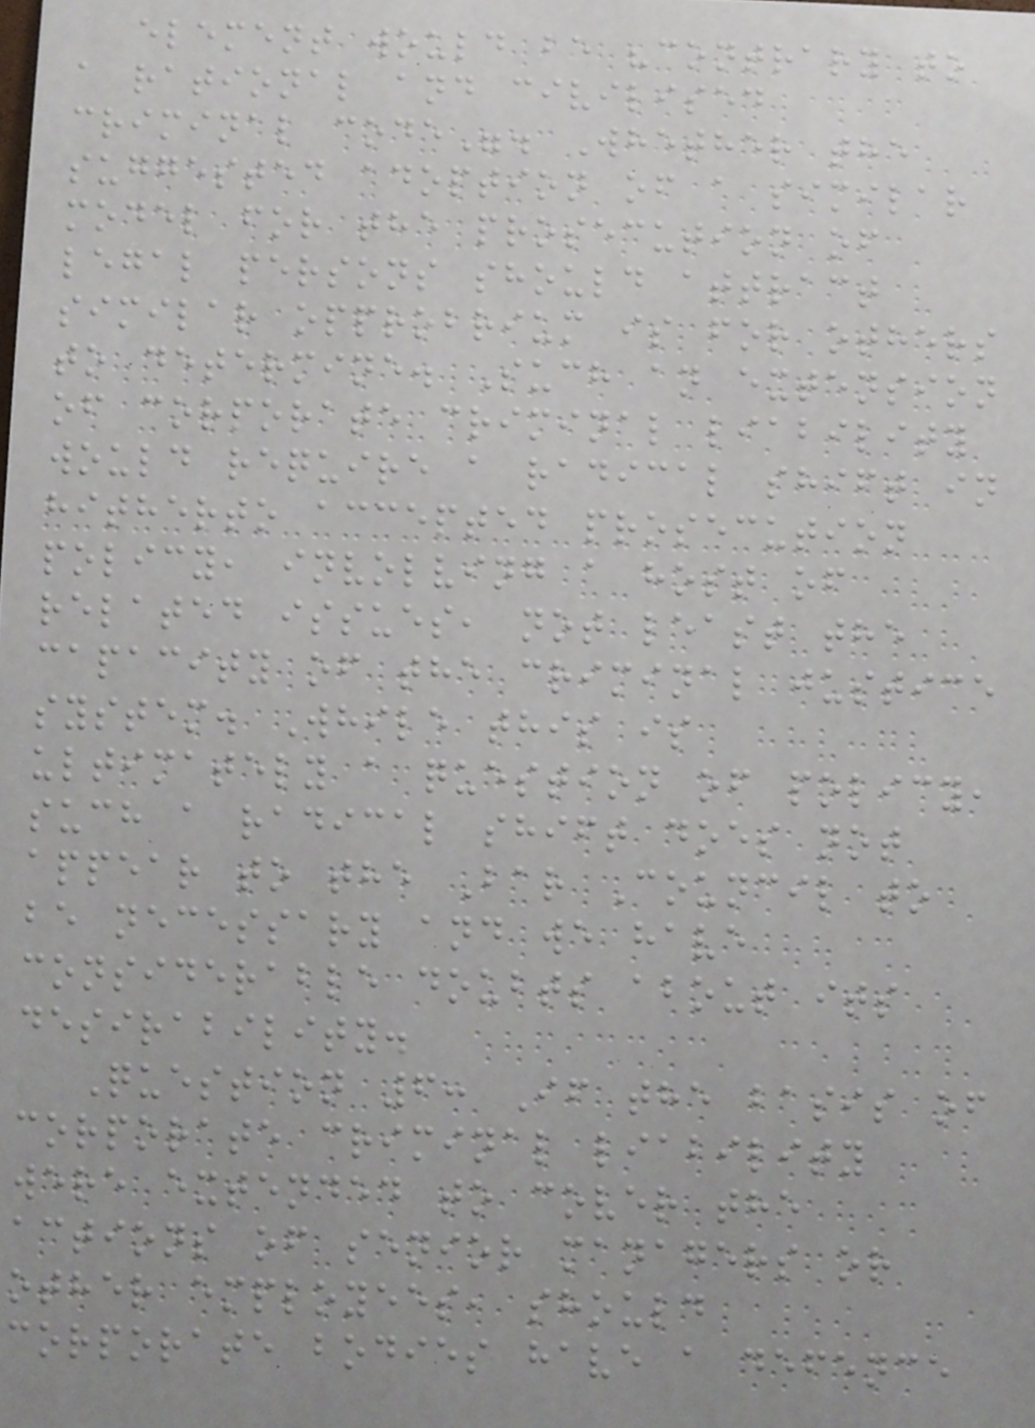element would be "contrary to
a rational and civilised
criminal code". Whether the
suggested adoption of a similar
model for the prosecution of
legal persons should attract
similar opprobrium is for others
to determine. Such an extension
of corporate criminal liability
would require a radical shift in
hitherto accepted prosecution
policy, involving a host of
related issues, not least the
capacity of the criminal justice
system. While this is
ultimately a question of policy,
such a radical shift does not
appear to the Bar Council to
be necessary and we have
considerable doubts about its
desirability.
Question 6: If the basis of
corporate criminal liability
were extended to cover the
actions of senior managers or
other employees, should
corporate bodies have a defence
